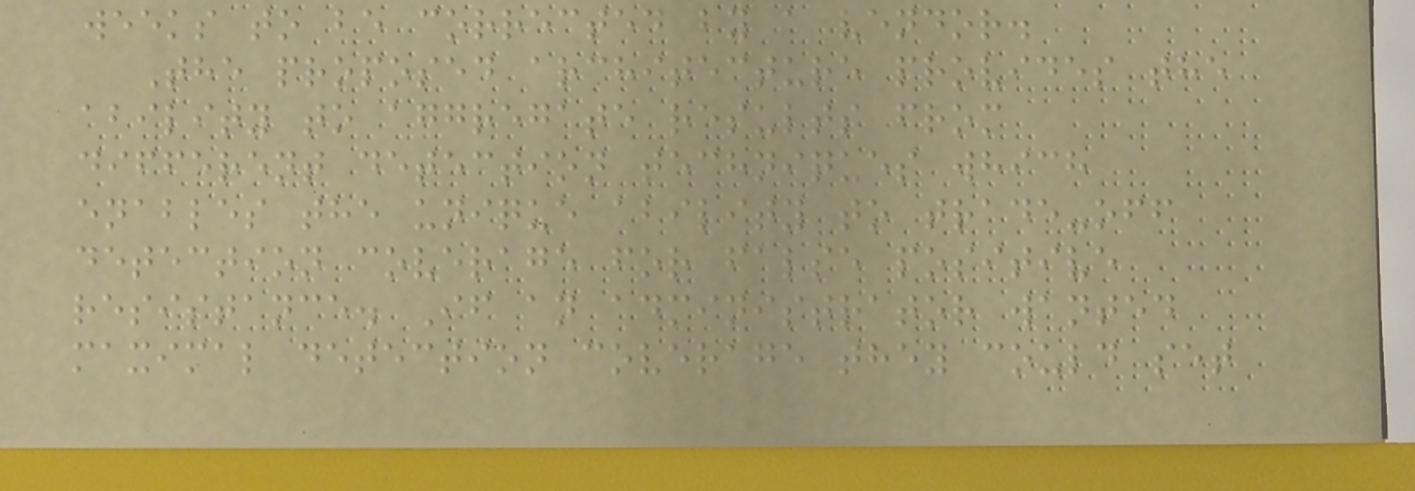weeks to be corrected by a vendor.
The proposed architecture provides the
ability to aggregate results from
different detection techniques which
enables the unique ability to trade-off
detection coverage for false positive
resistance. If an administrator wanted
maximal detection coverage they could set
